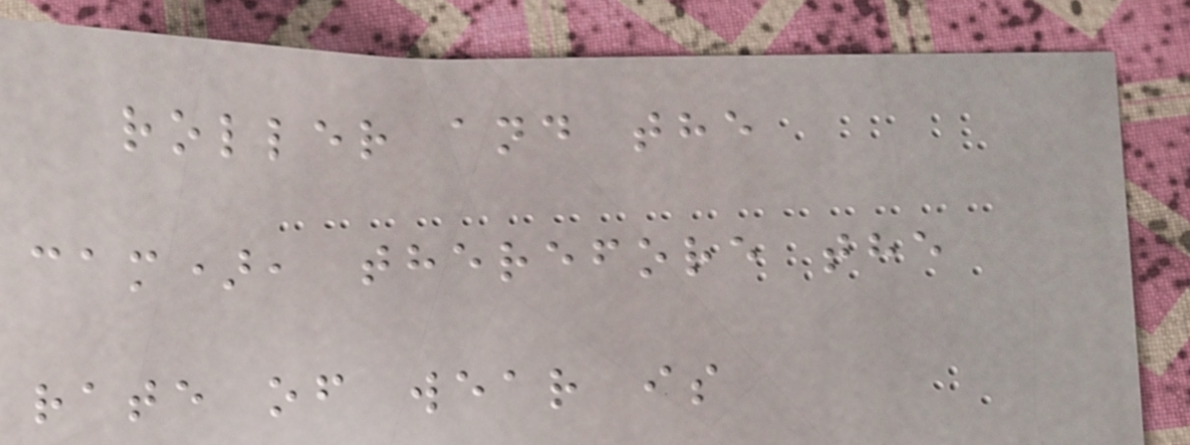roller and the
cam), therefore the
rate of wear is
